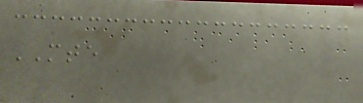MTE
